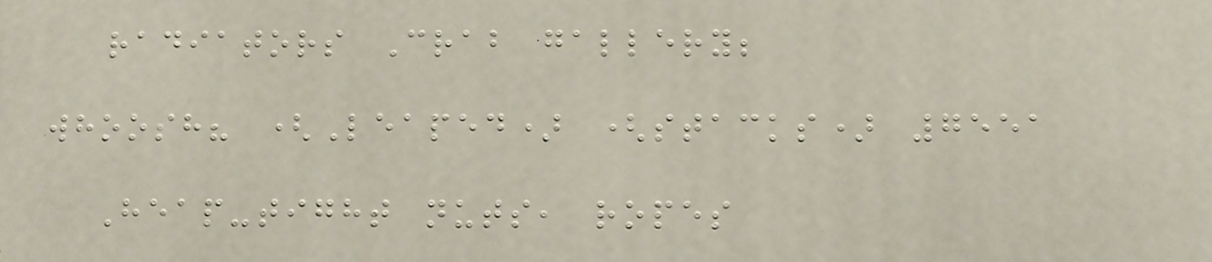radiators Crab gallery;
whoosh? (Leaped) (stacks) 7551
Heap-tight nuts, ropes
